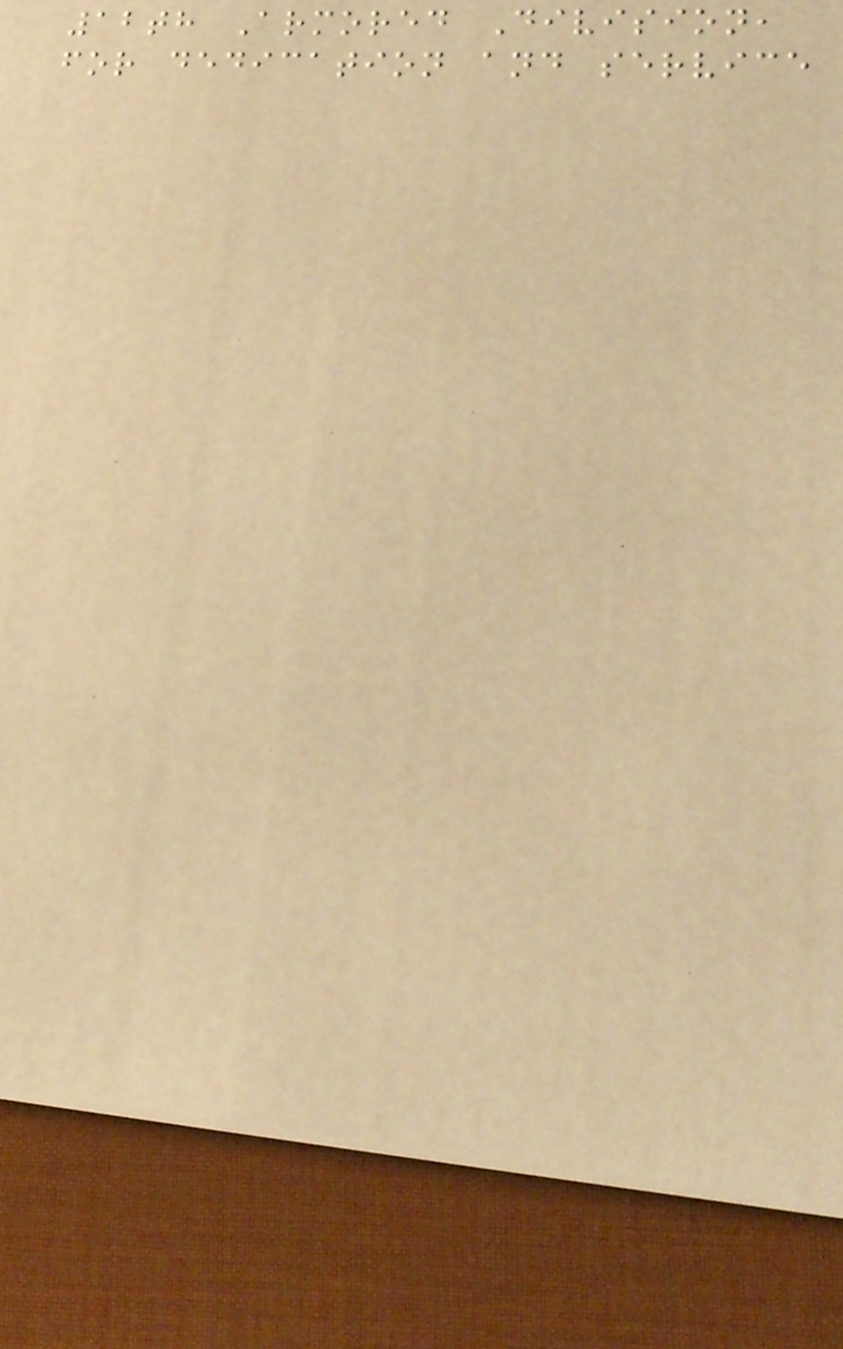12th Armored Division,
for dedication and service
